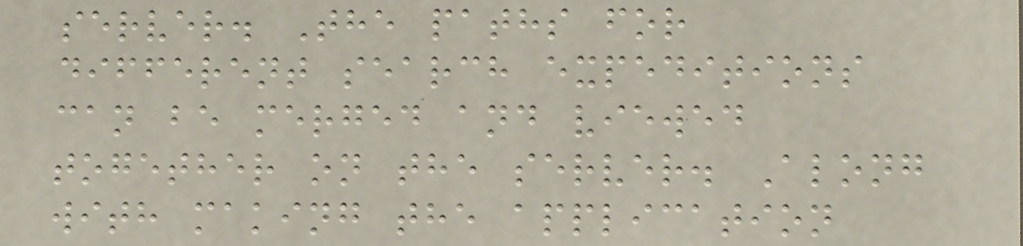server. The paths for
different search expeditions
can be merged and viewed
together on the server. Along
with making the application
